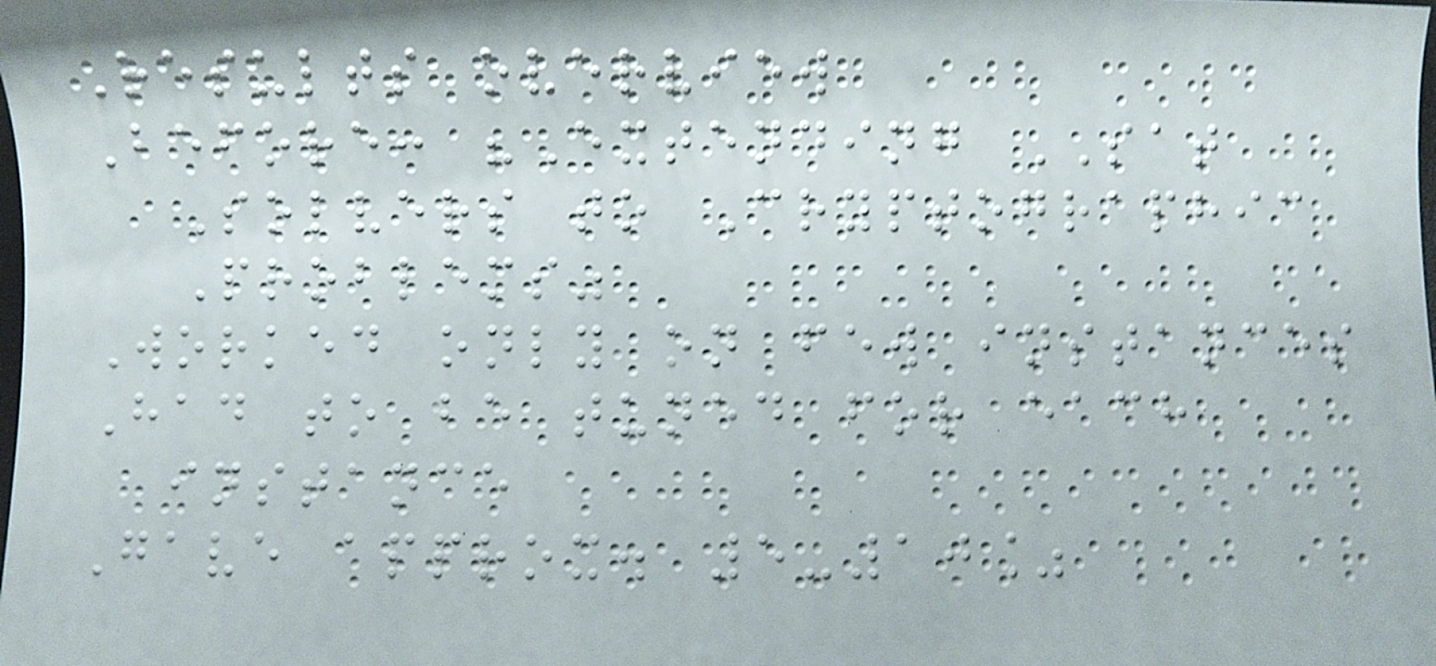Results overview
Before: "Extending SAT
Solvers to Cryptographic
Problems"
Worked only on few instances
Had to be tuned for each
instance
Gave approx. 5-10%
